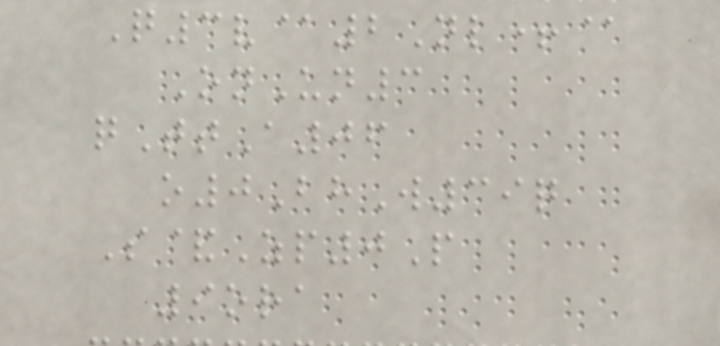Q3v@2Nl+@
OnUn3
qTtA06
o0BhW39q
S&Zp0P
9ora
